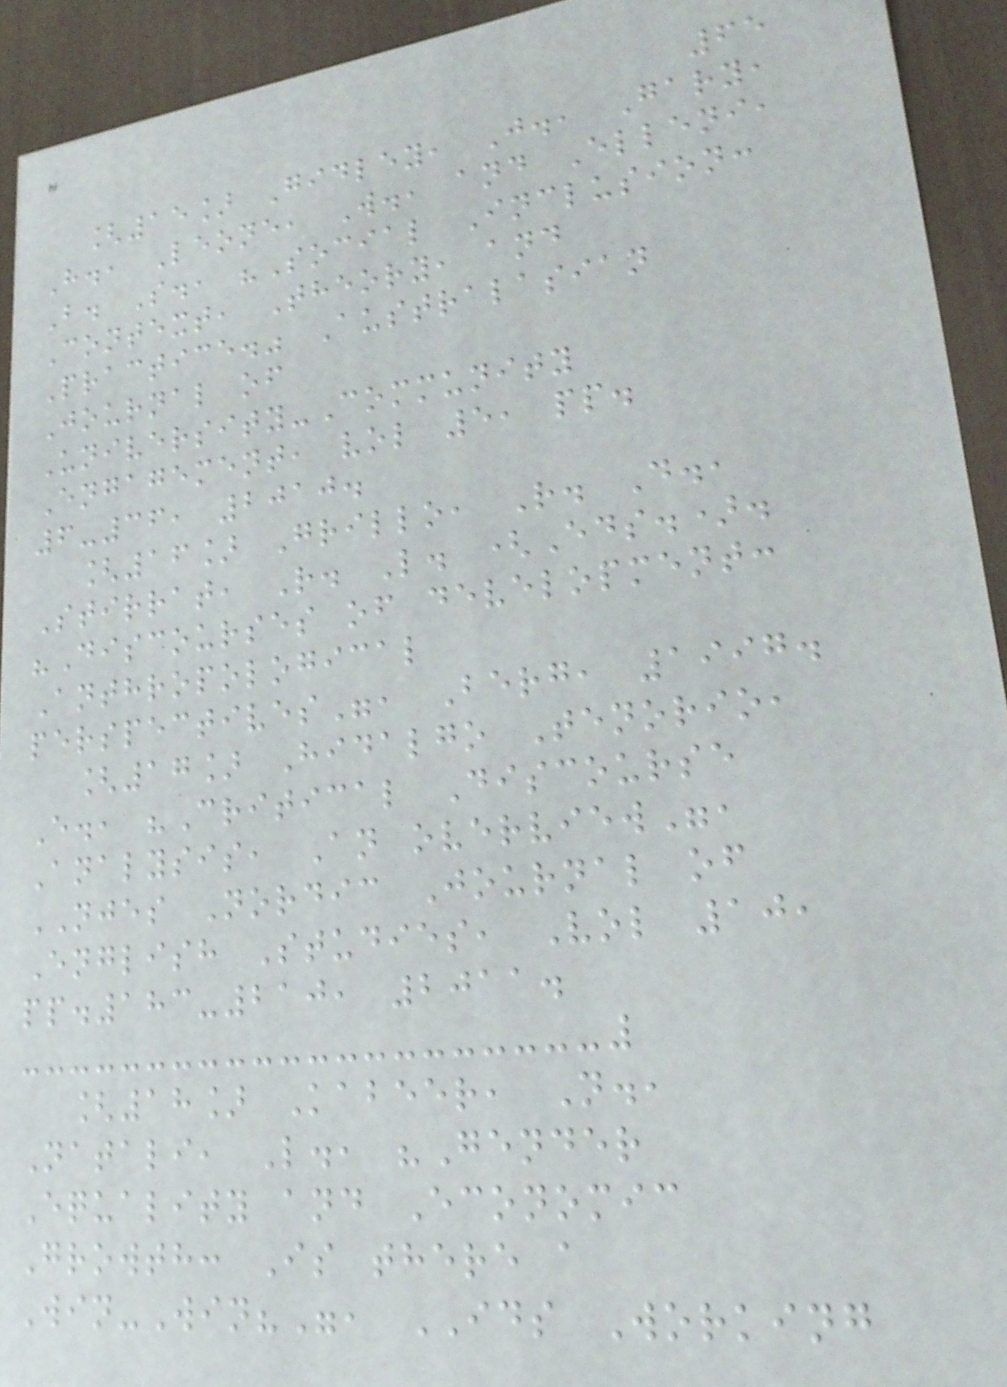65
[15] Gidley, J., Gary,
H., Leone, W., and Elleni,
B. S., "Social Inclusion:
Context, Theory, and
Practice." Australasian
Journal of
University-Community
Engagement, vol 5, pp.
6-36, 2010.
[16] Grillo, R. D.,
Stirrat, R. L. (Eds.).
"Discourses of development:
Anthropological
perspectives", Berg, 1997.
[17] Hidalgo Tenorio,
E., "Critical Discourse
Analysis, An overview",
NJES Nordic Journal of
English Studies, Vol 10,
pp.183-210, 2011.
[18] Kabeer, N.,
Natali, L., "Gender
Equality and Economic
Growth: Is there a
Win-Win?", IDS Working
